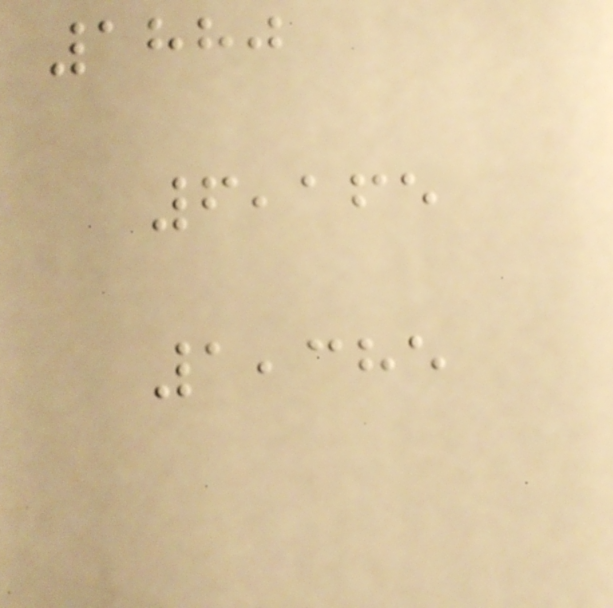1880
6,165
1,385
